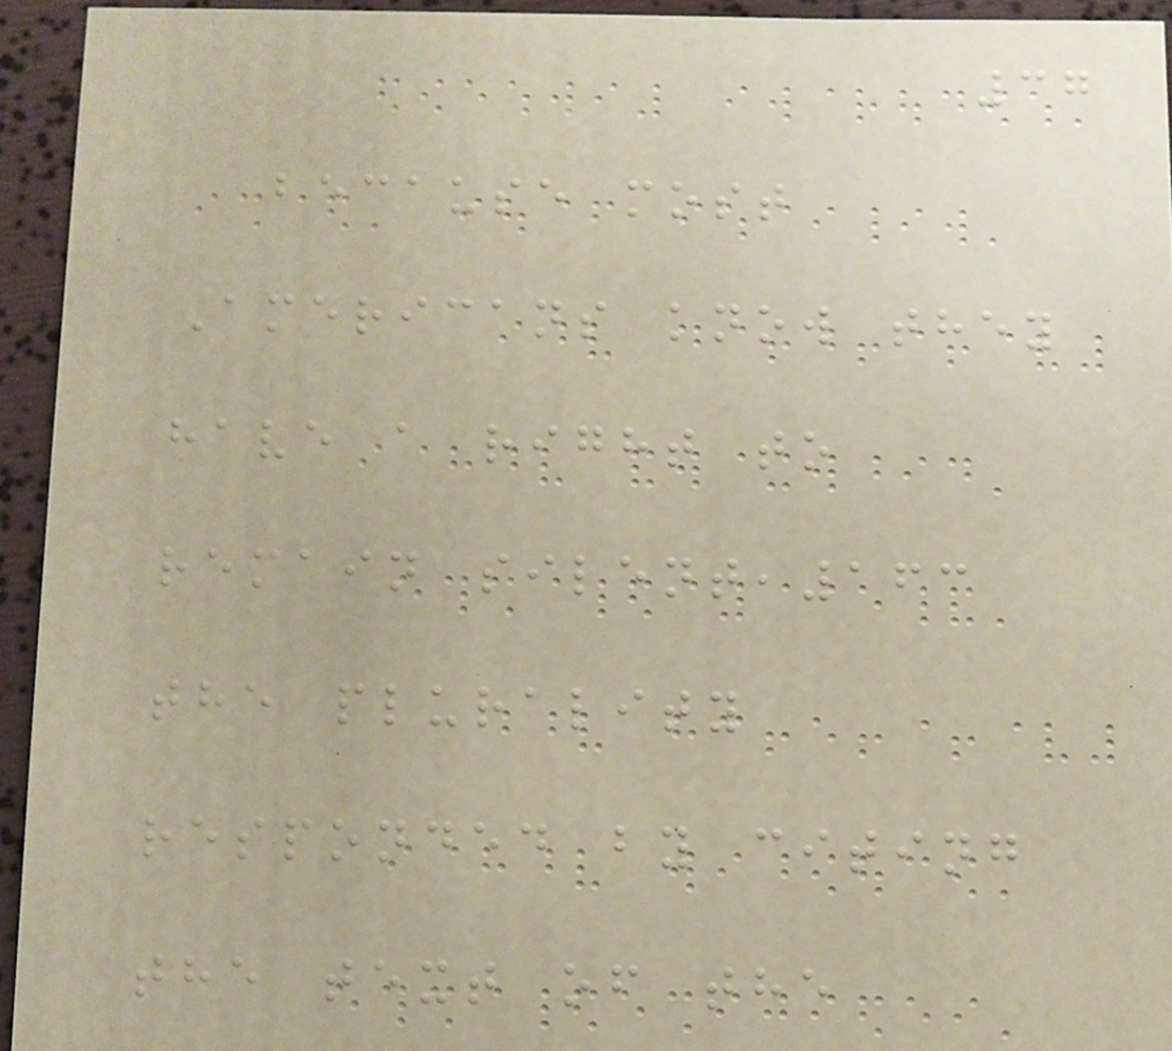37
because most
Americans know they
have a right to
remain silent,163
the plurality
responded by citing
the text of the
